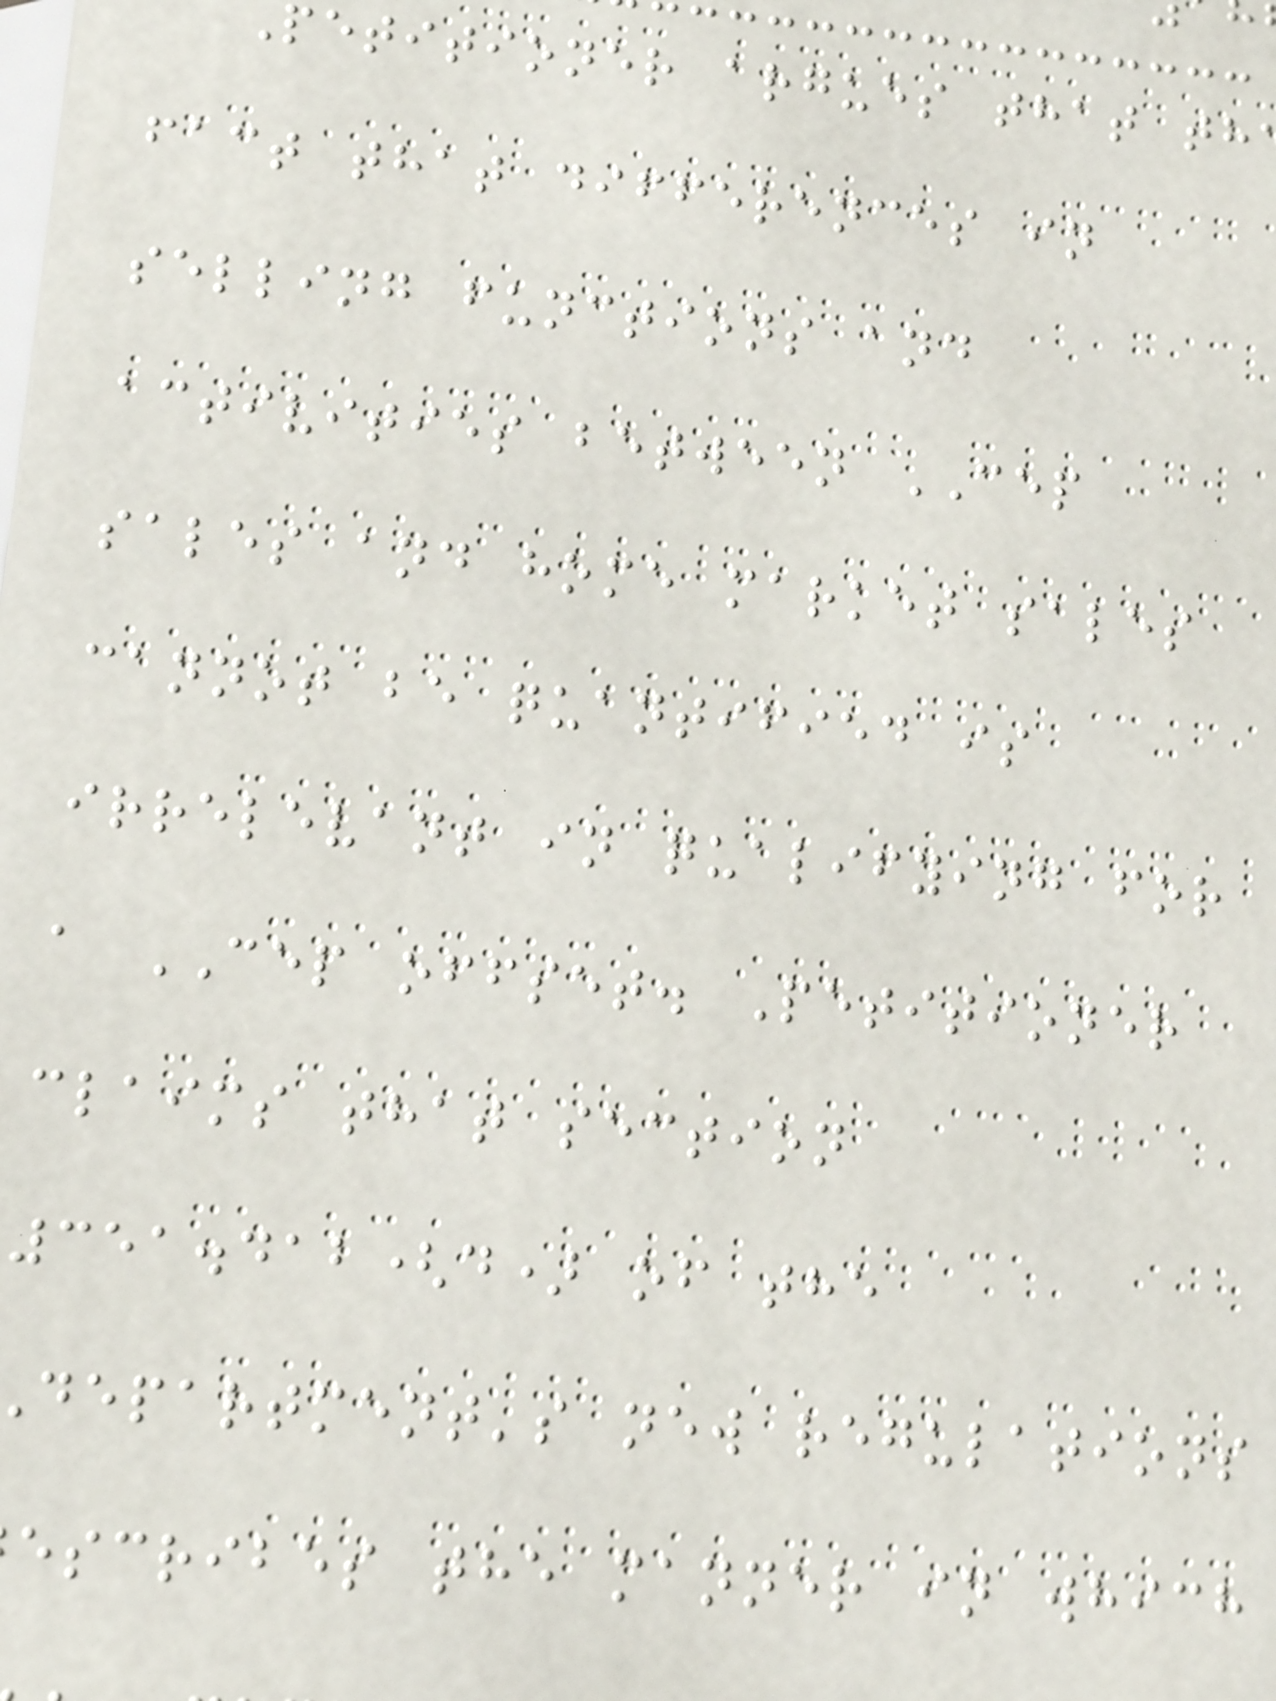petitioner argues that th
fact that differences in
selling functions and
activities between CEP
sales and home market sales
cannot be quantified is
irrelevant in qualifying for
a CEP offset. Petitioner
claims that section
351.412(d) of the
department's new regulations
escribes the manner in which
